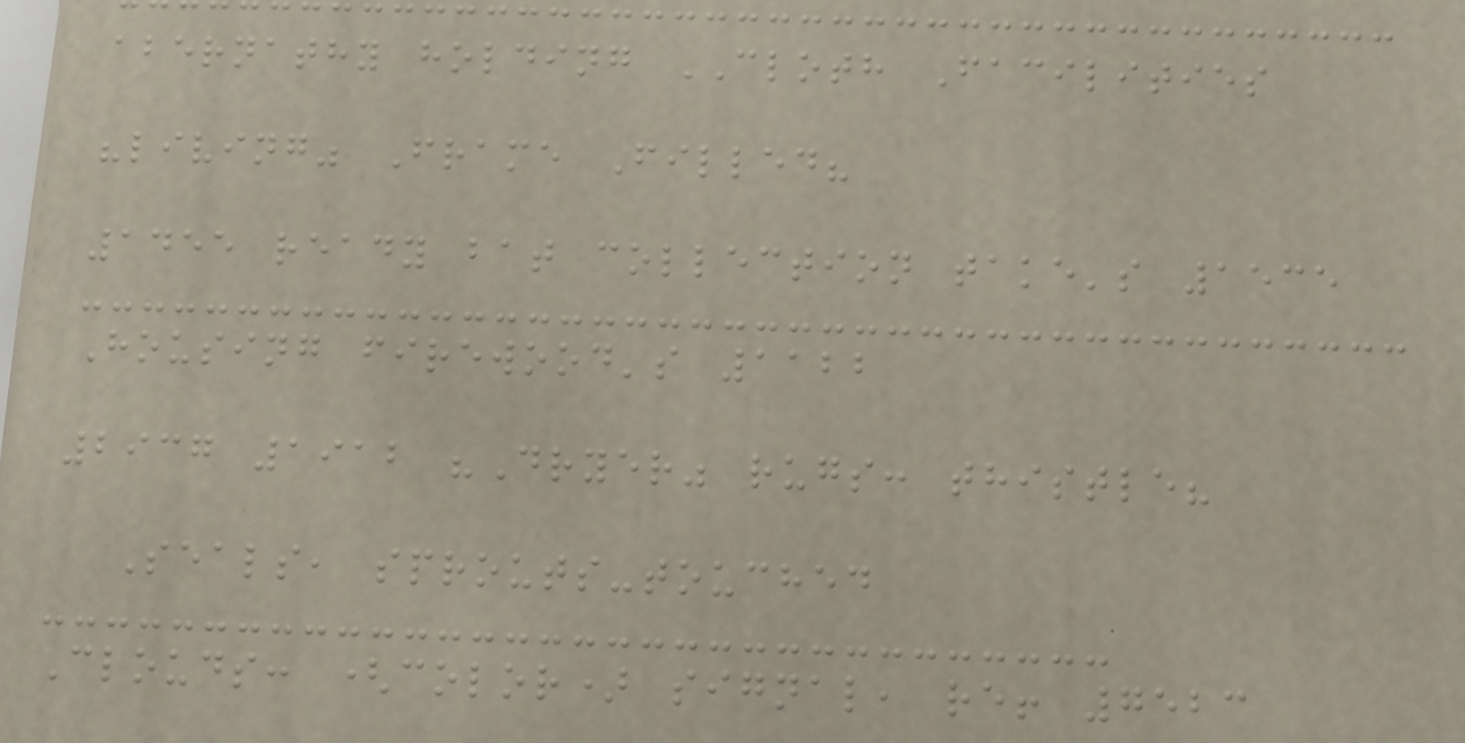abernathy holding CLOTH Facilities
"living" Frame Filled?
1455 ready bat collection take's 1535
Housing firewood's 1122
2937 1912 "Dryer" rugs: thistle?
Seals, sprouts-touched
Clouds: (color) signal, re! 7523
